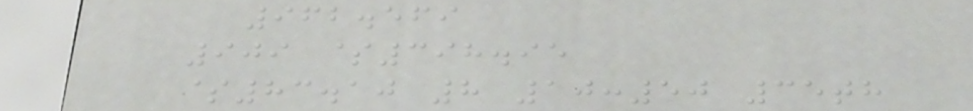962.569
909 $398.95
$83.10 8 10:50 35th
